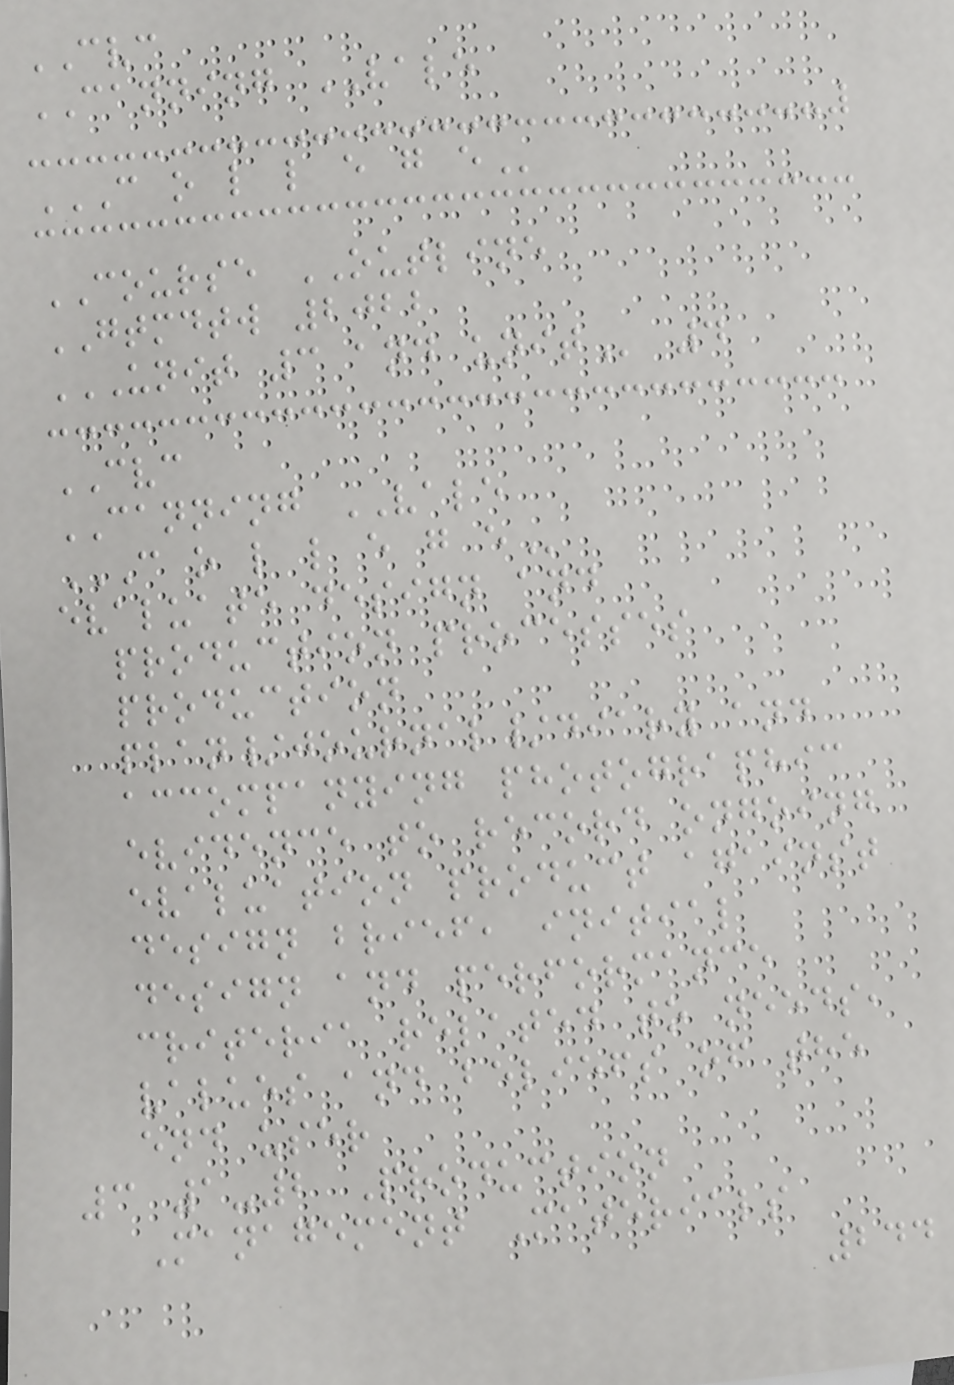CVC
CANNING VALE
C O L L E G E
COURSE OUTLINE
GTMDTW 2022
UNIT 3 AND UNIT 4
CVC
CANNING VALE
C O L L E G E
evaluate design and
production processes
production
plan/journal/diary and
accompanying photographic
evidence to record ongoing
evaluation product against
design brief, initial
design and performance
criteria related to needs,
values and beliefs of the
end user
3 1-2 Production
Management Materials
244
